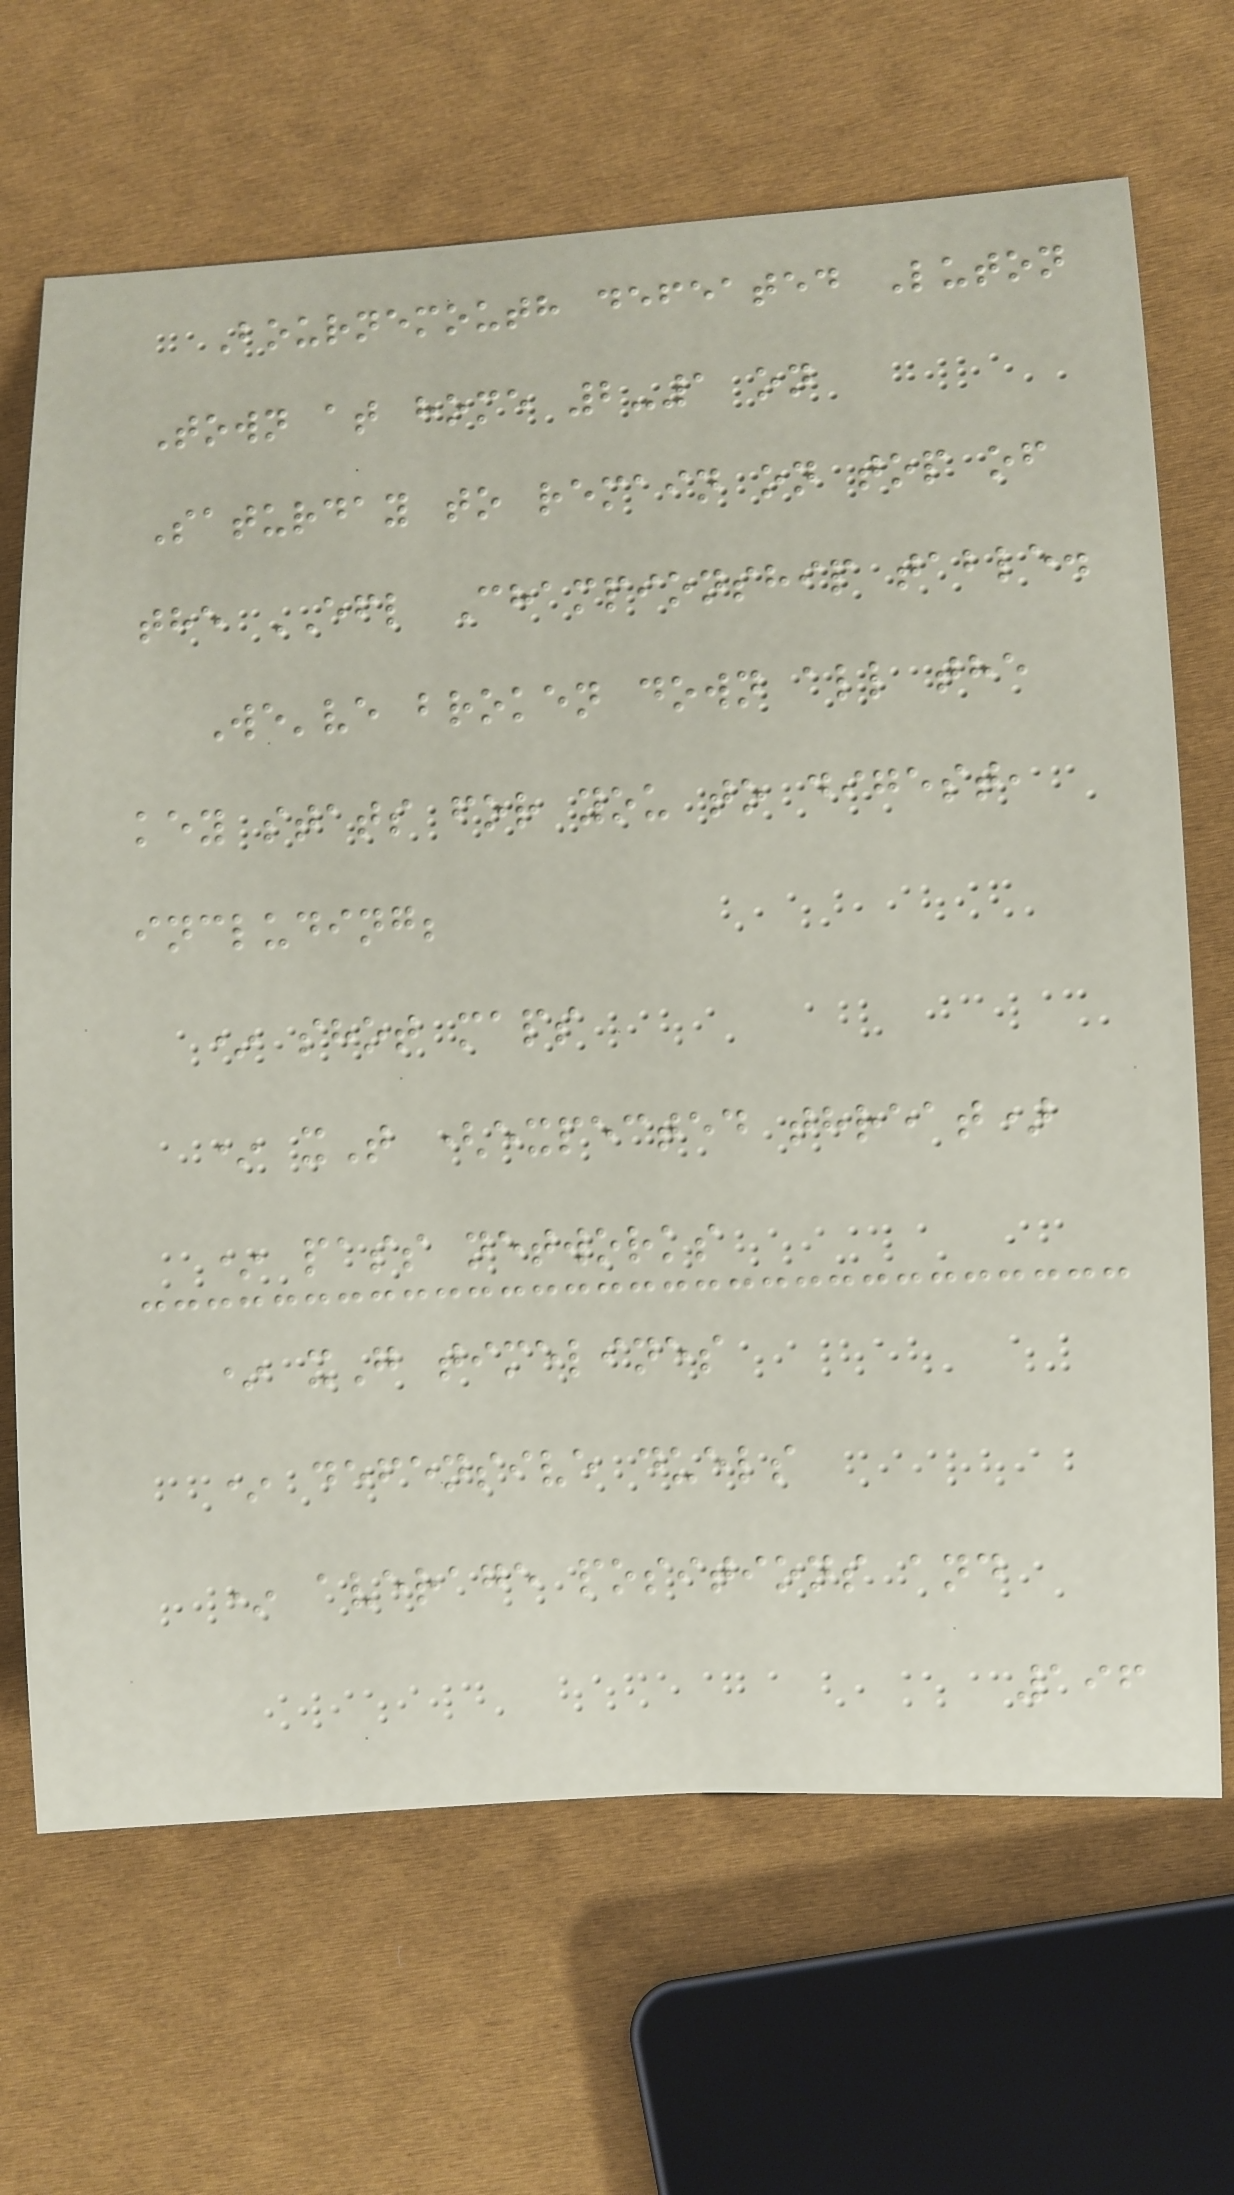Bournemouth defeated Luton
Town at home 2-1 on
Saturday to remain on top of
the EFL Championship table.
We've broken down all the
key stats for you to digest,
including;
* shot maps
* xT (expected threat)
* pass networks
* xG timelines
* defensive duels
* average positions and
196
